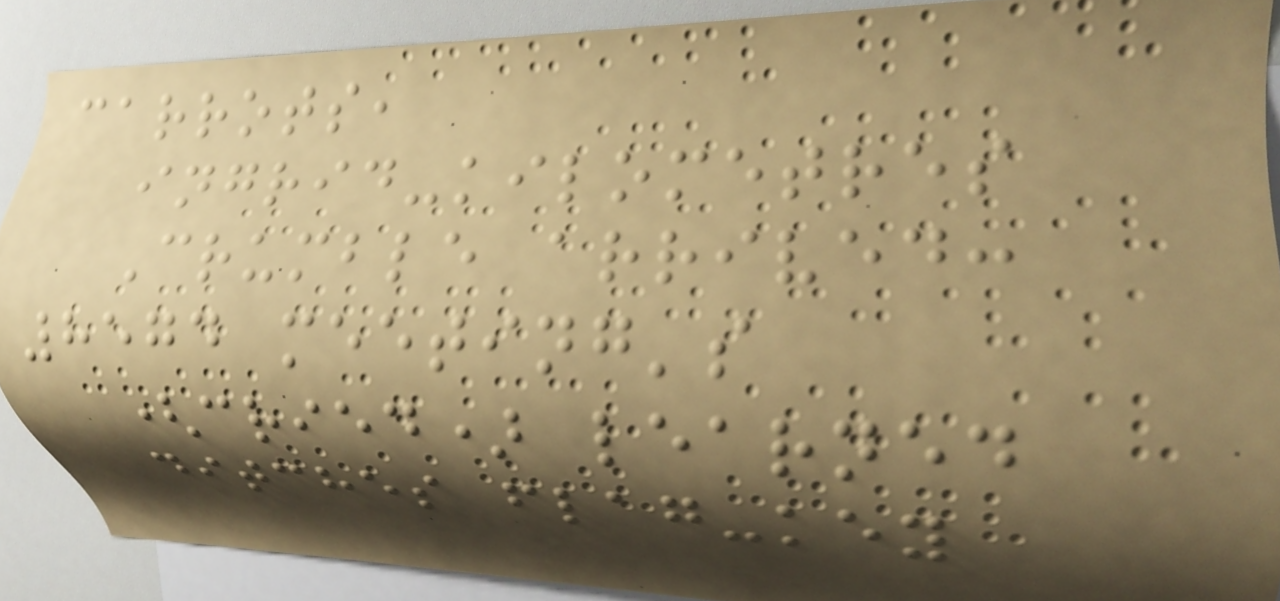carrots,
ingrid-kilometres
Crumble arrived:
8574 meeting's
(cried) learned
ditches flag-key
